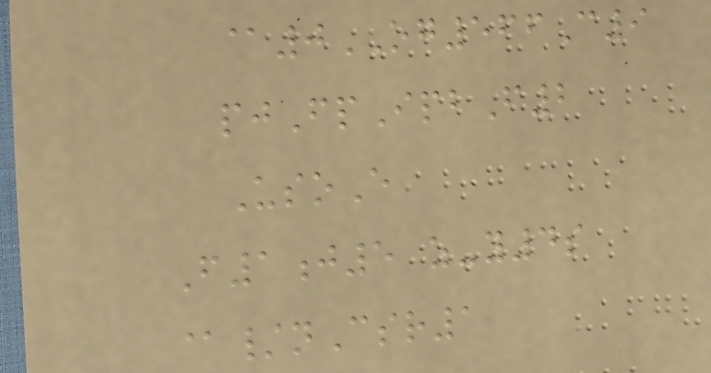@0OG566C9
pjFpIpbF2
UsoE
F1j5 z-y4s
@/nCsr1
